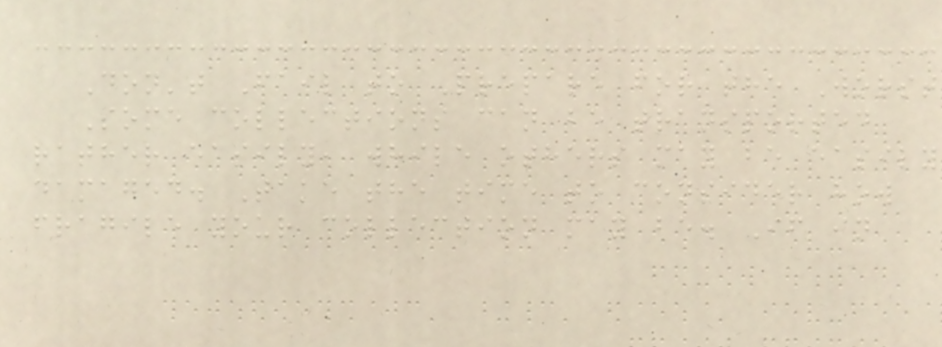Don't Fail to Prepare for the Worst
Some collections can be transported
rather easily, while others may be easily
damaged. Take the time to consider how
fragile your collection may be. If in
